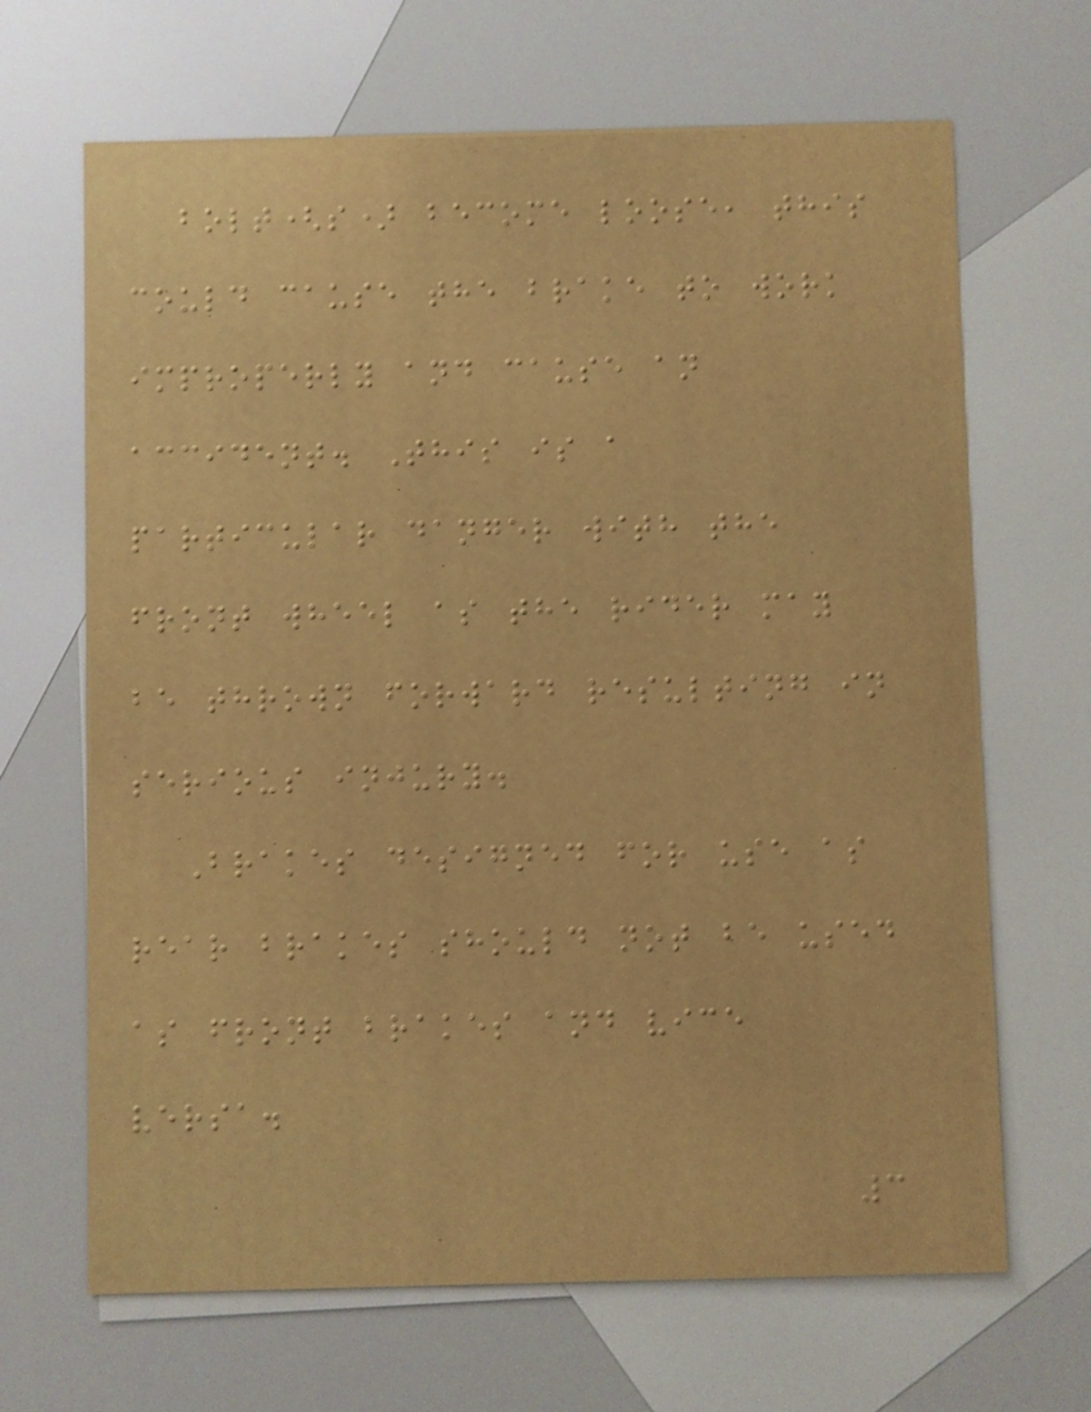bolt(s) become loose, this
could cause the brake to work
improperly and cause an
accident. This is a
particular danger with the
front wheel as the rider may
be thrown forward resulting in
serious injury.
Brakes designed for use as
rear brakes should not be used
as front brakes and vice
versa.
3
